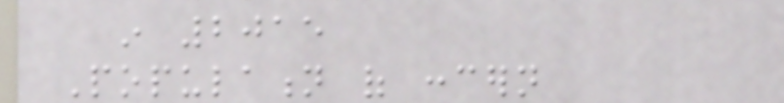in 2015
Population of concern
